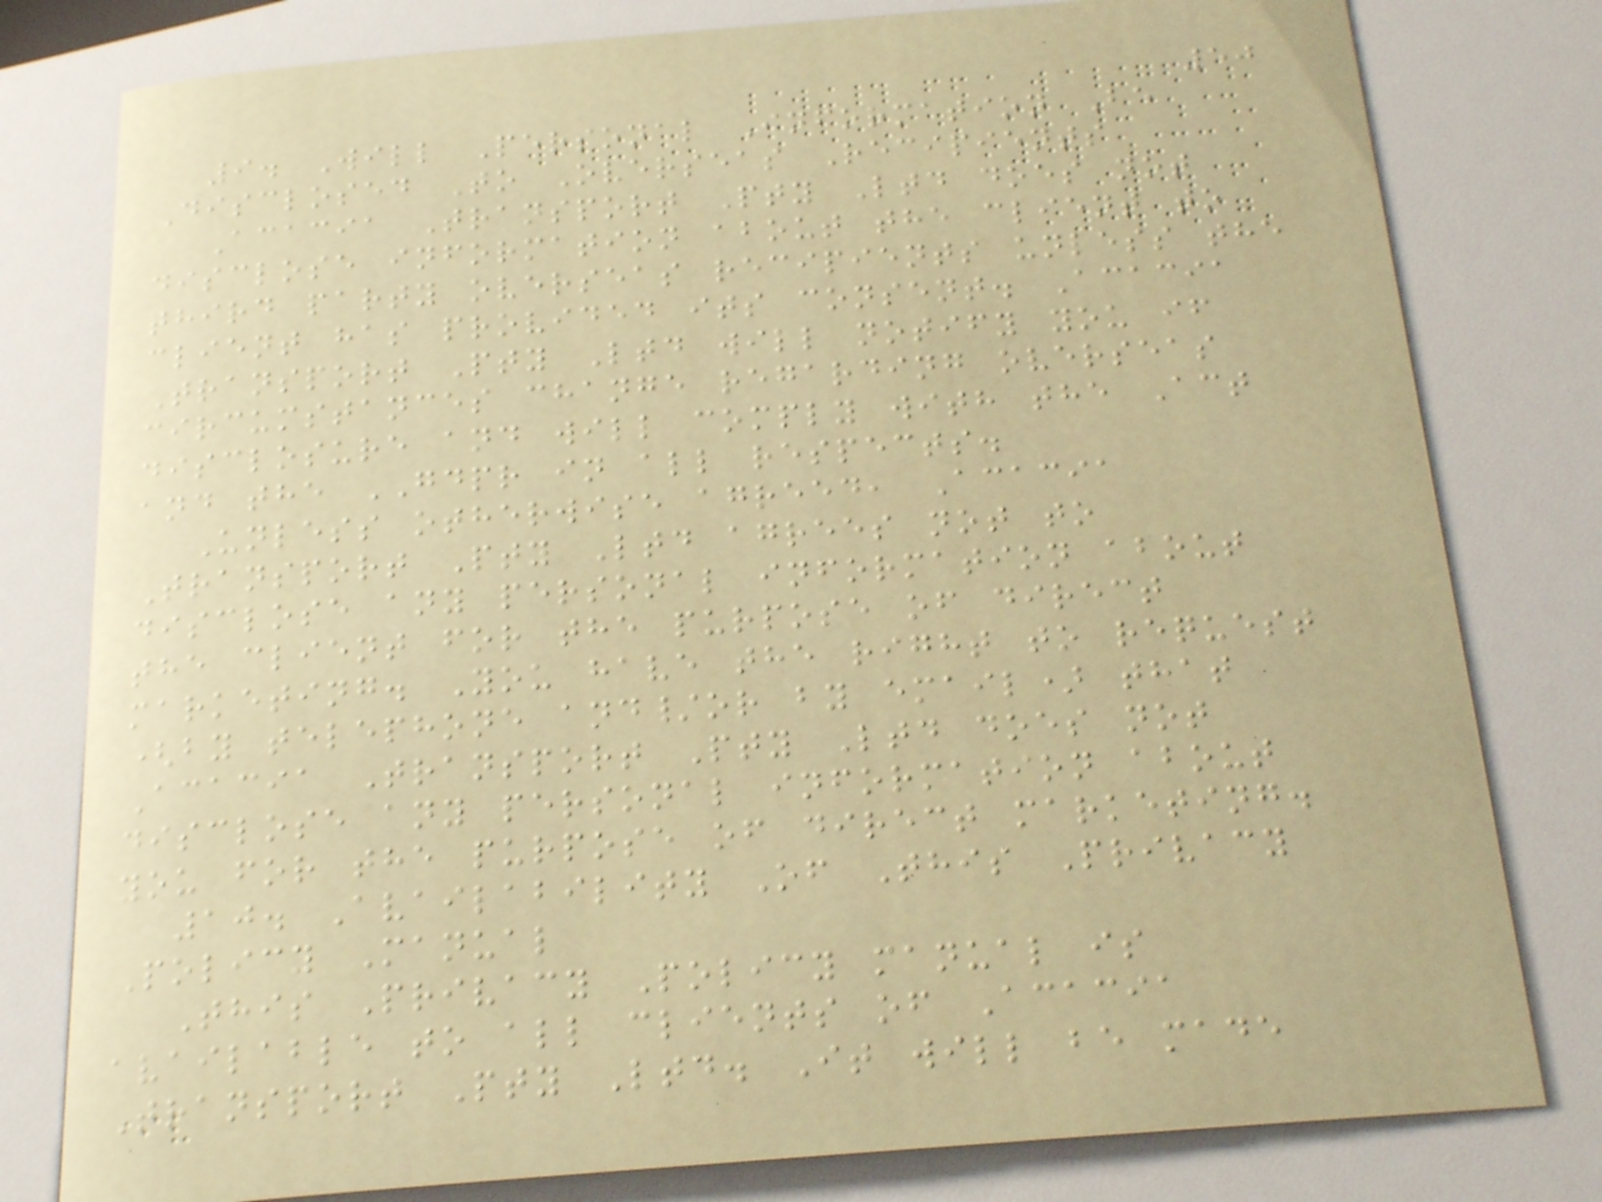50
9. Will Personal Information Be
Disclosed To Overseas Recipients
Acacia Transport Pty Ltd does not
disclose information about the client to
third party overseas recipients unless the
client has provided its consent. Acacia
Transport Pty Ltd will notify you if
circumstances change regarding overseas
disclosure and will comply with the Act
and the GDPR in all respects.
Unless otherwise agreed, Acacia
Transport Pty Ltd agrees not to
disclose any personal information about
the client for the purpose of direct
marketing. You have the right to request
(by telephone and/or by email) that
Acacia Transport Pty Ltd does not
disclose any personal information about
you for the purpose of direct marketing.
10. Availability Of This Privacy
Policy Manual
This Privacy Policy manual is
available to all clients of Acacia
Transport Pty Ltd. It will be made
